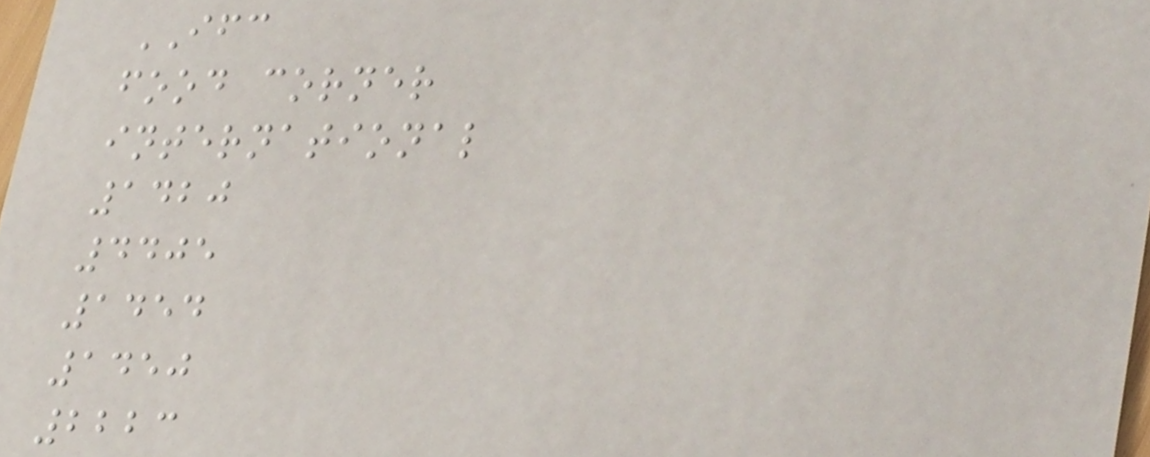IFC
food corner
international
1420
4405
1454
1450
2223
